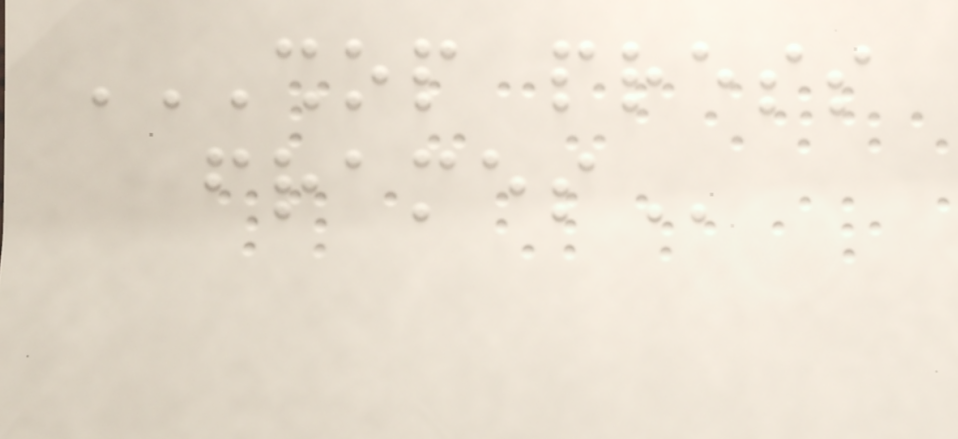SHOP PRESS
FRAMES
